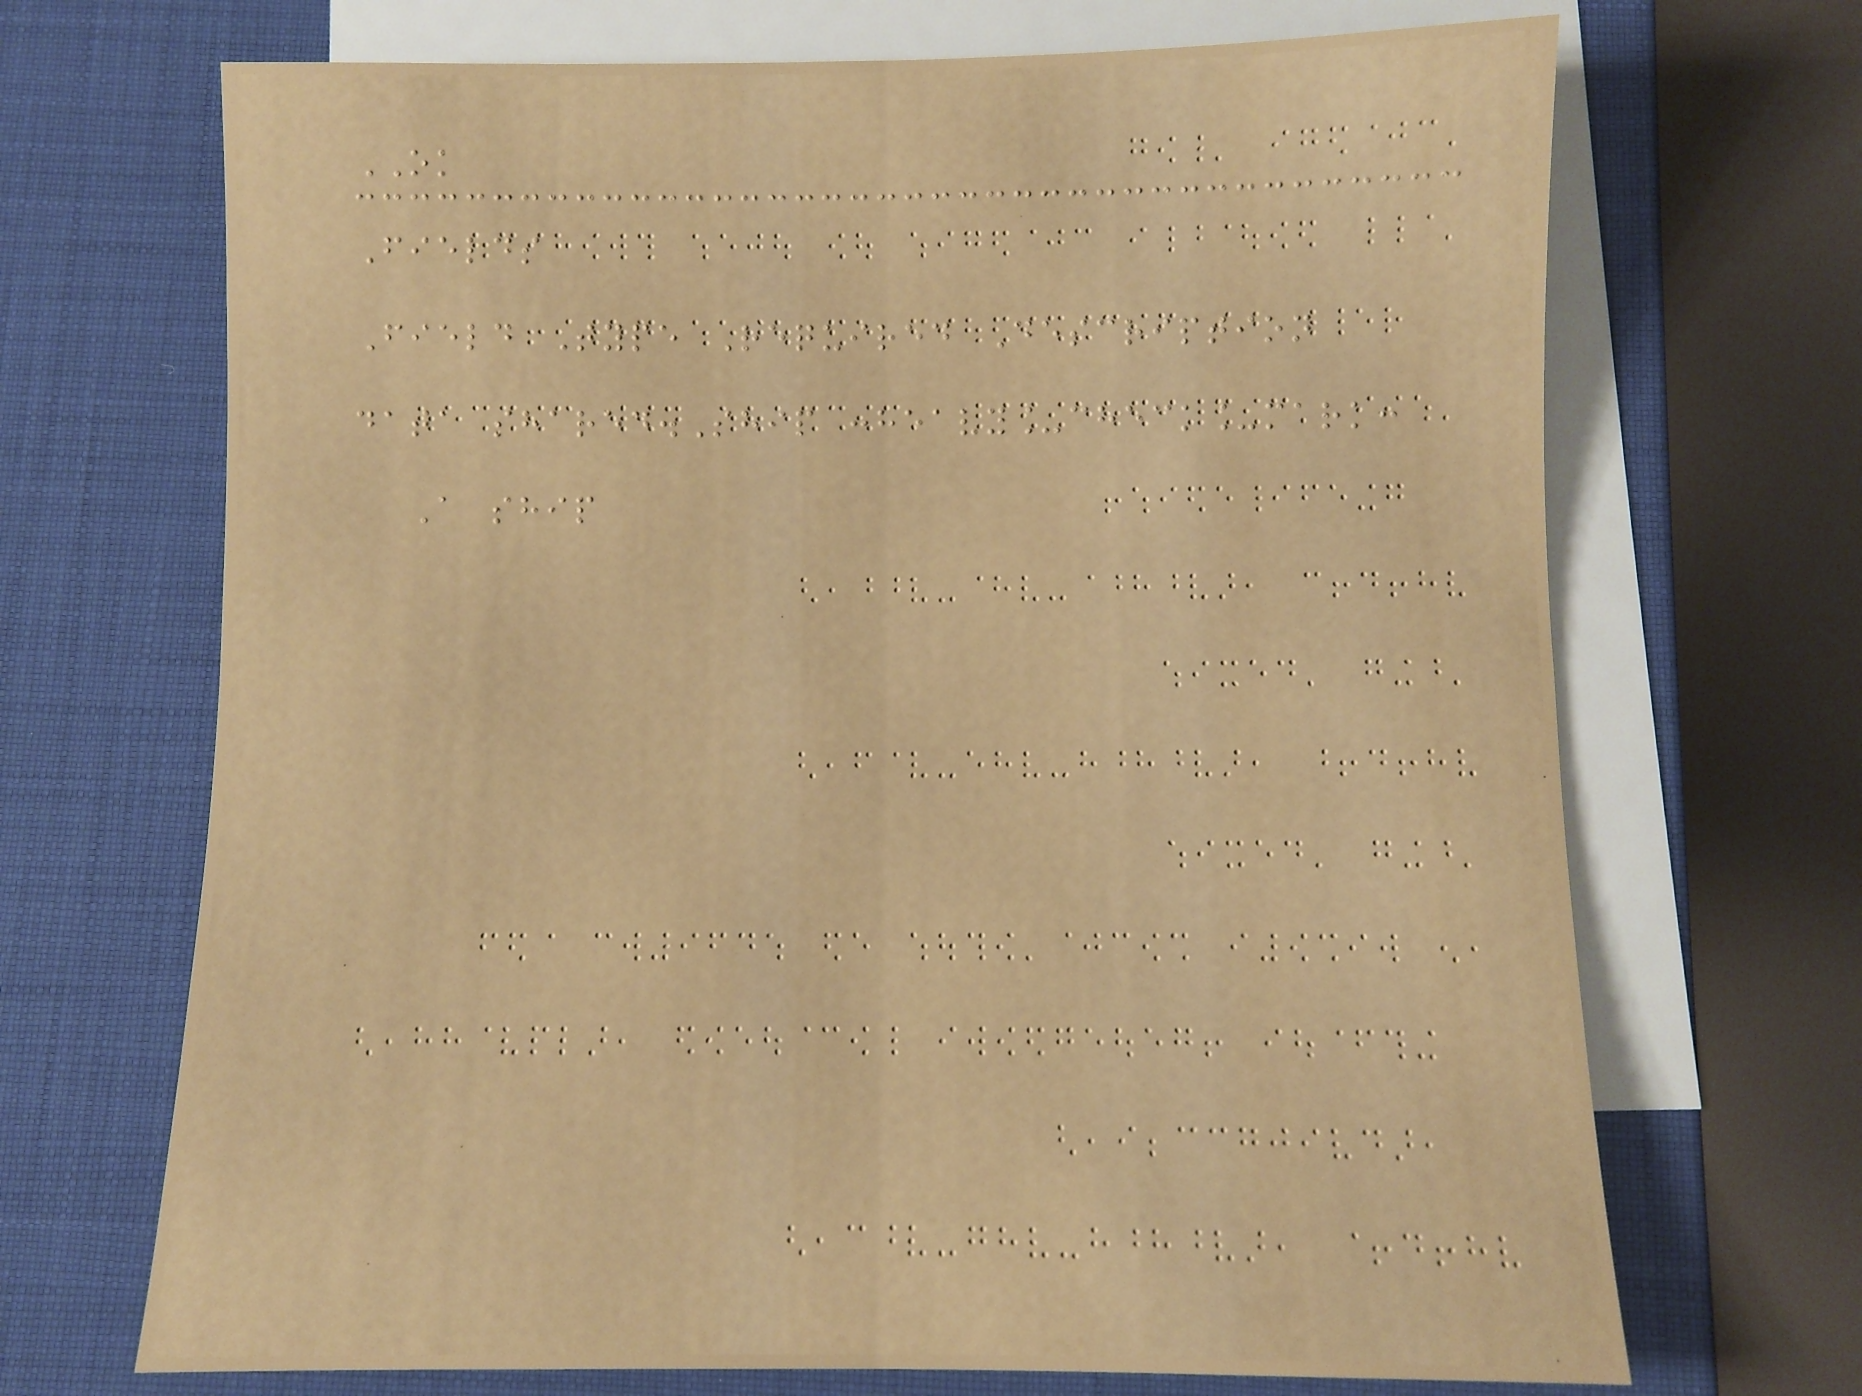OK
Fields
Field Type Required Description
data shared.Ship :heavy_check_mark:
A ship
